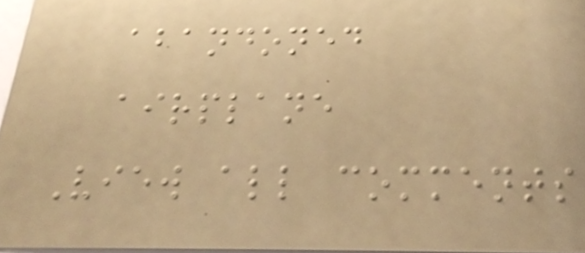abandoned
airplane
View all comments
